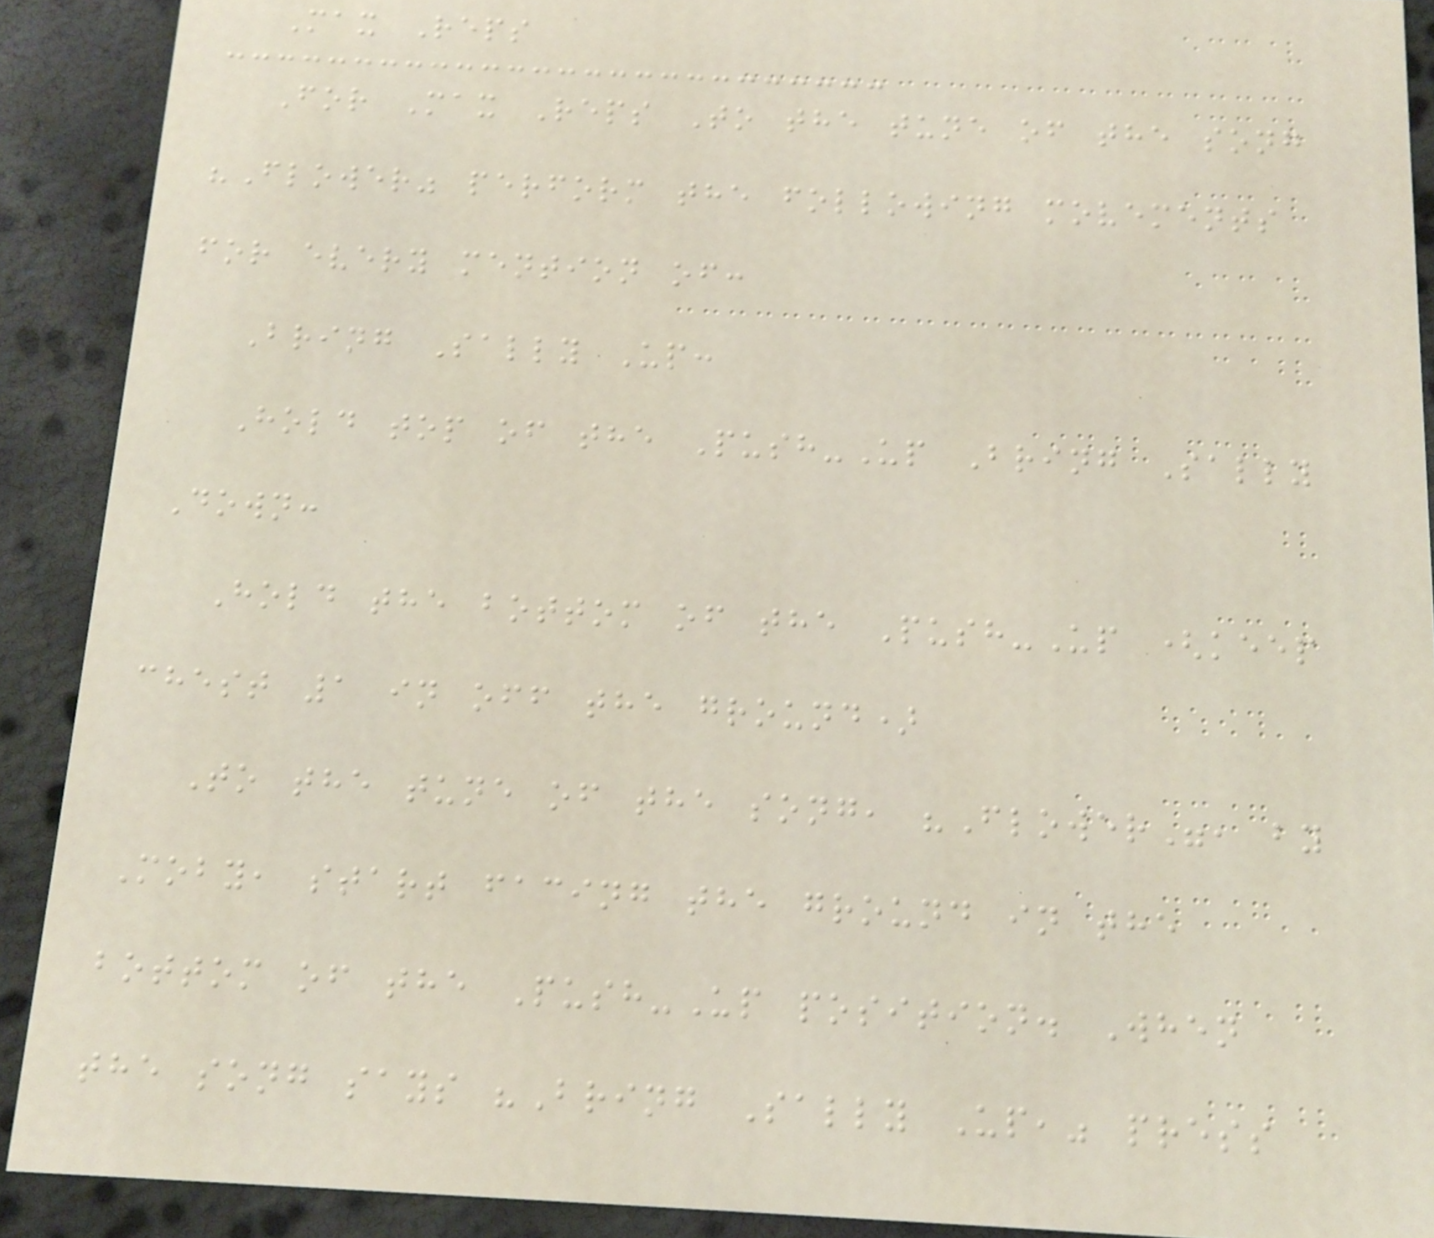Max Reps
For Max Reps To the tune of the song
"Flower" perform the following movements
for every mention of:
Bring Sally Up:
Hold top of the Push-Up Bring Sally
Down:
Hold the bottom of the Push-Up (keep
chest 1 in off the ground)
To the tune of the song, "Flower", by
Moby, start facing the ground in the
bottom of the Push-Up position. When
the song says "Bring Sally Up," press
